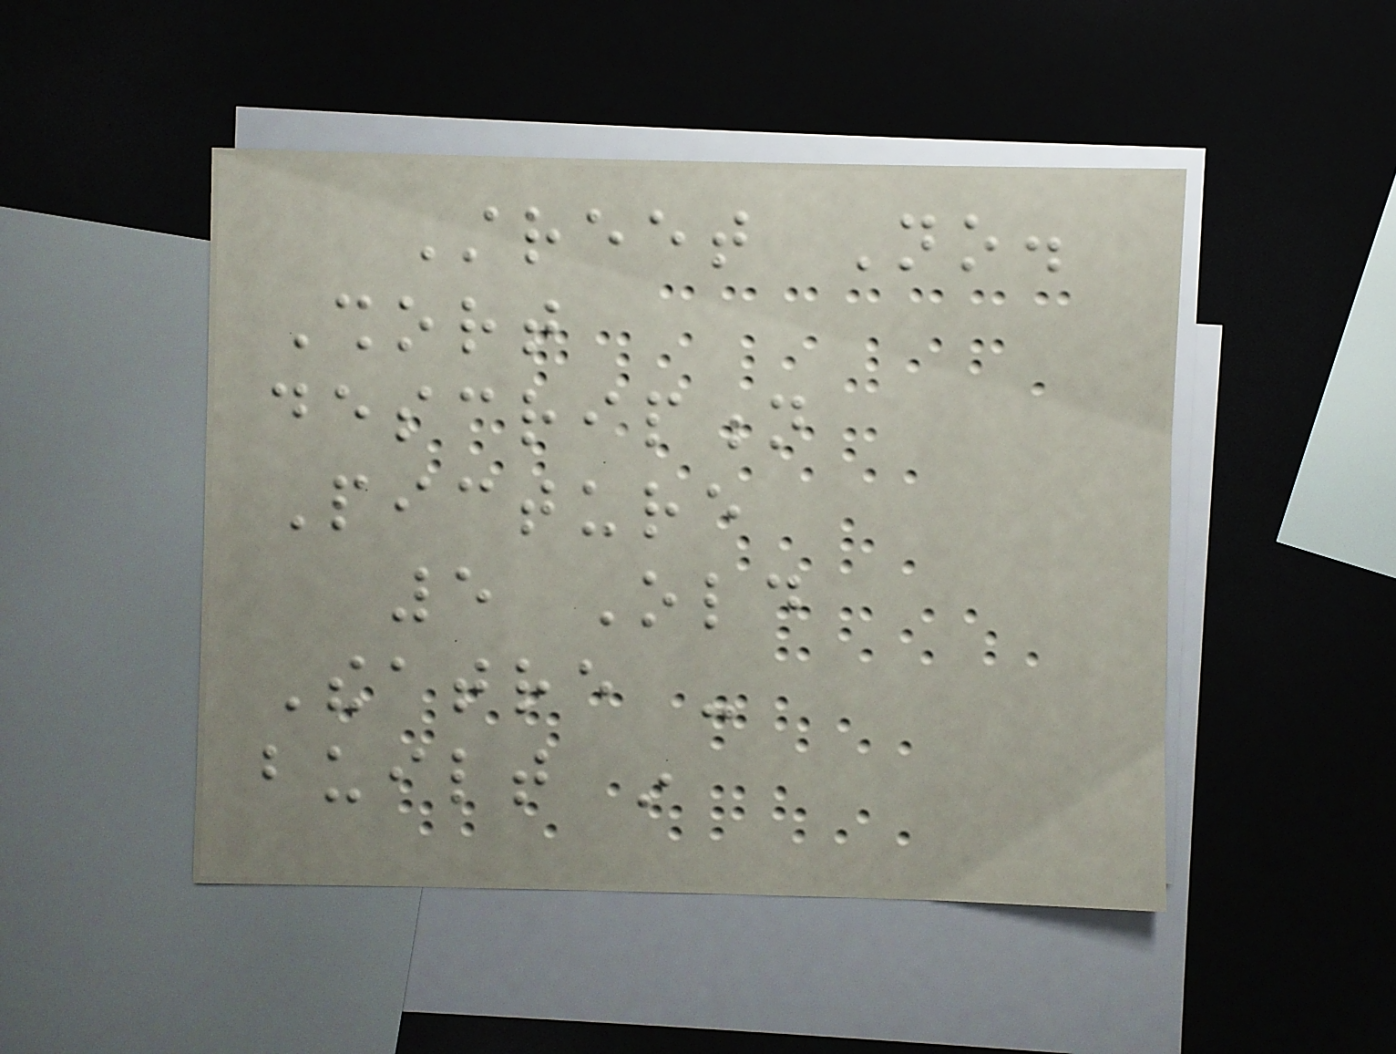Street No.
Short
description
Picture
5 Old
Theatre -
built in
